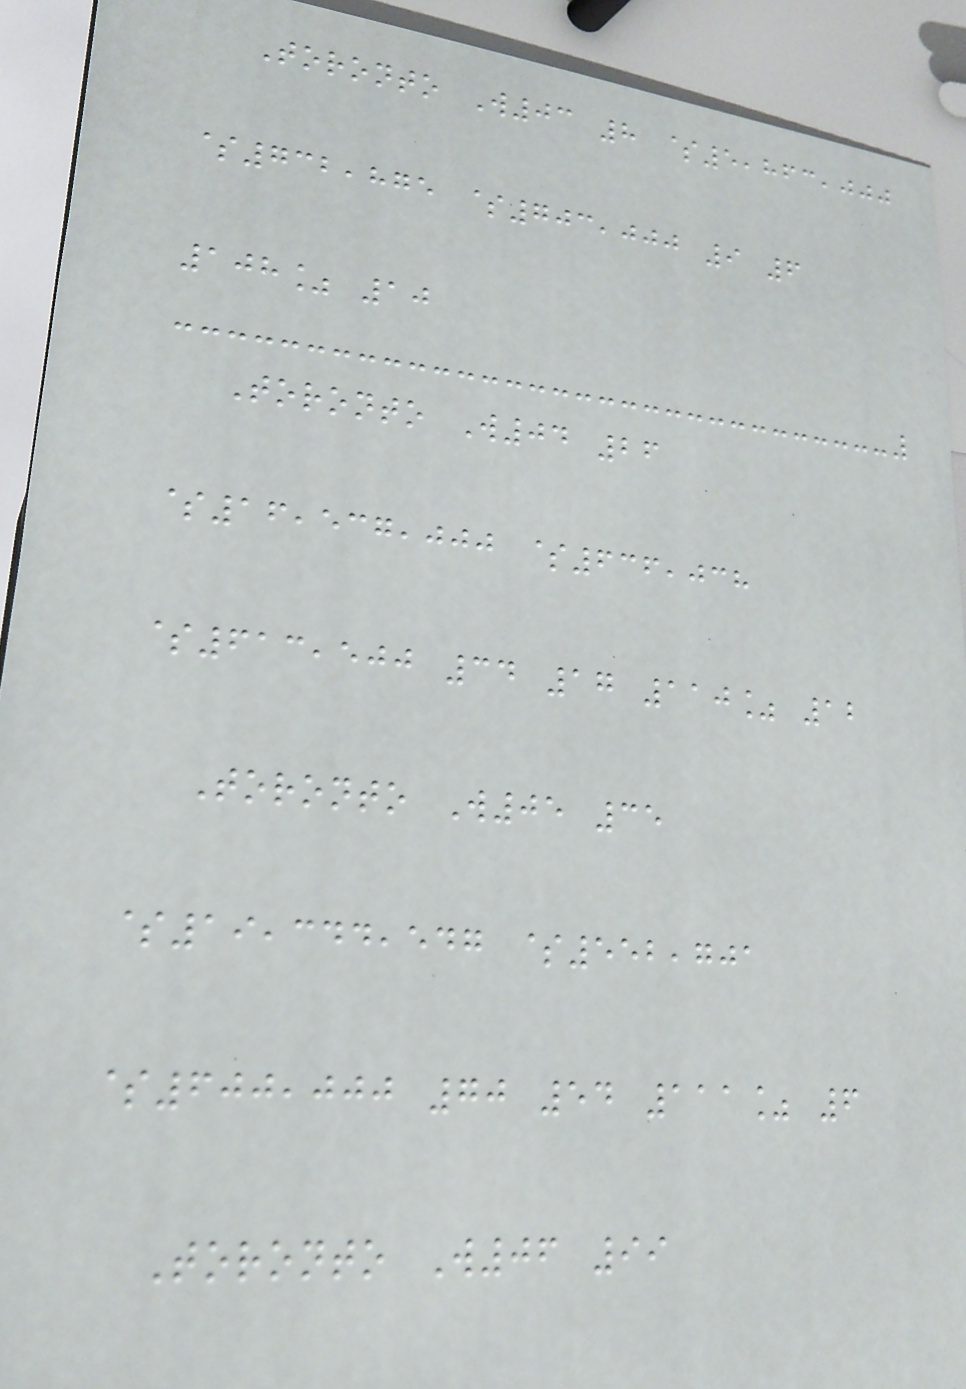Toronto W03 8 $5,863,000
$732,875 $703,000 9 6
108% 10
Toronto W04 26
$16,537,000 $636,038
$613,500 34 17 110% 12
Toronto W05 35
$19,344,547 $552,701
$600,000 70 54 111% 6
Toronto W06 99
